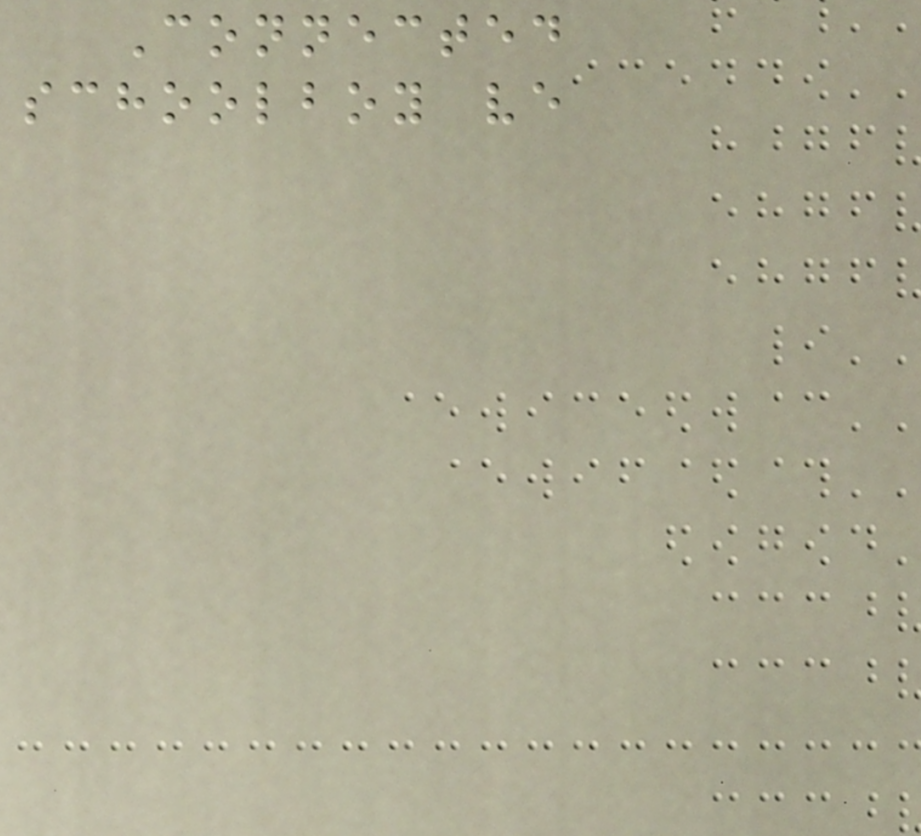Connected
schoolboy ve
